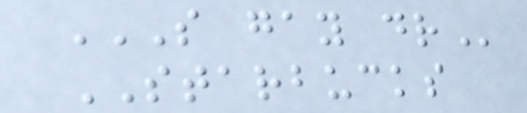S GAY DR
STARBUCKS
